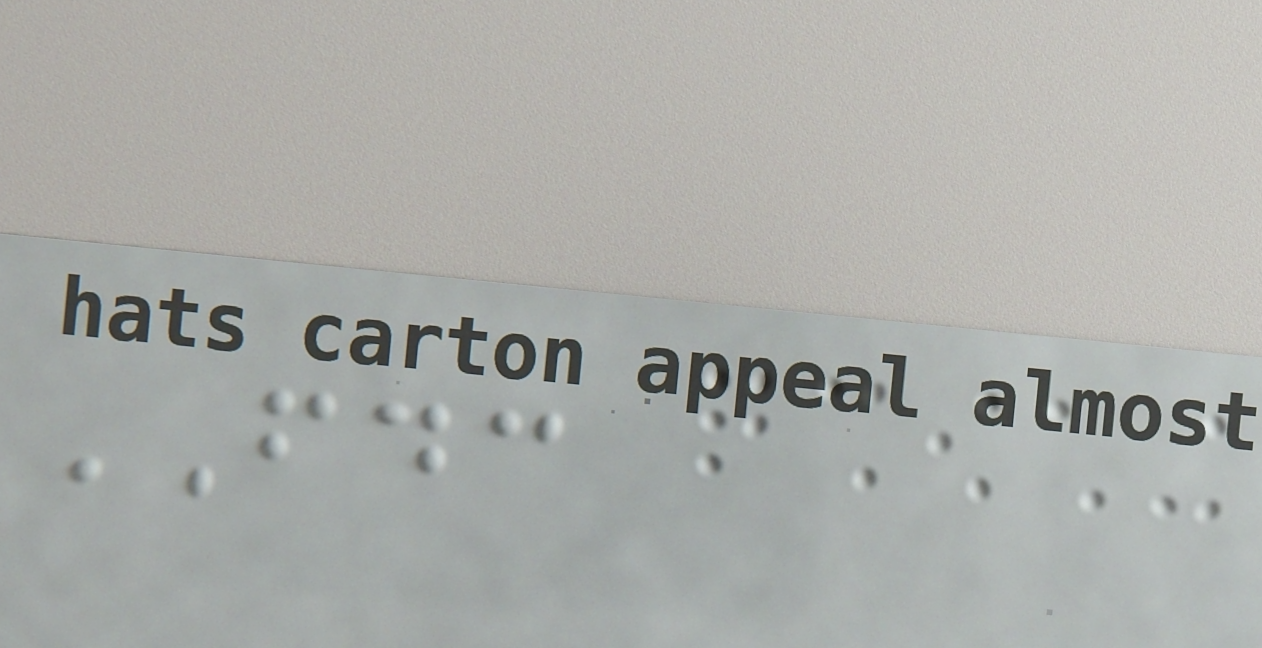FDC
